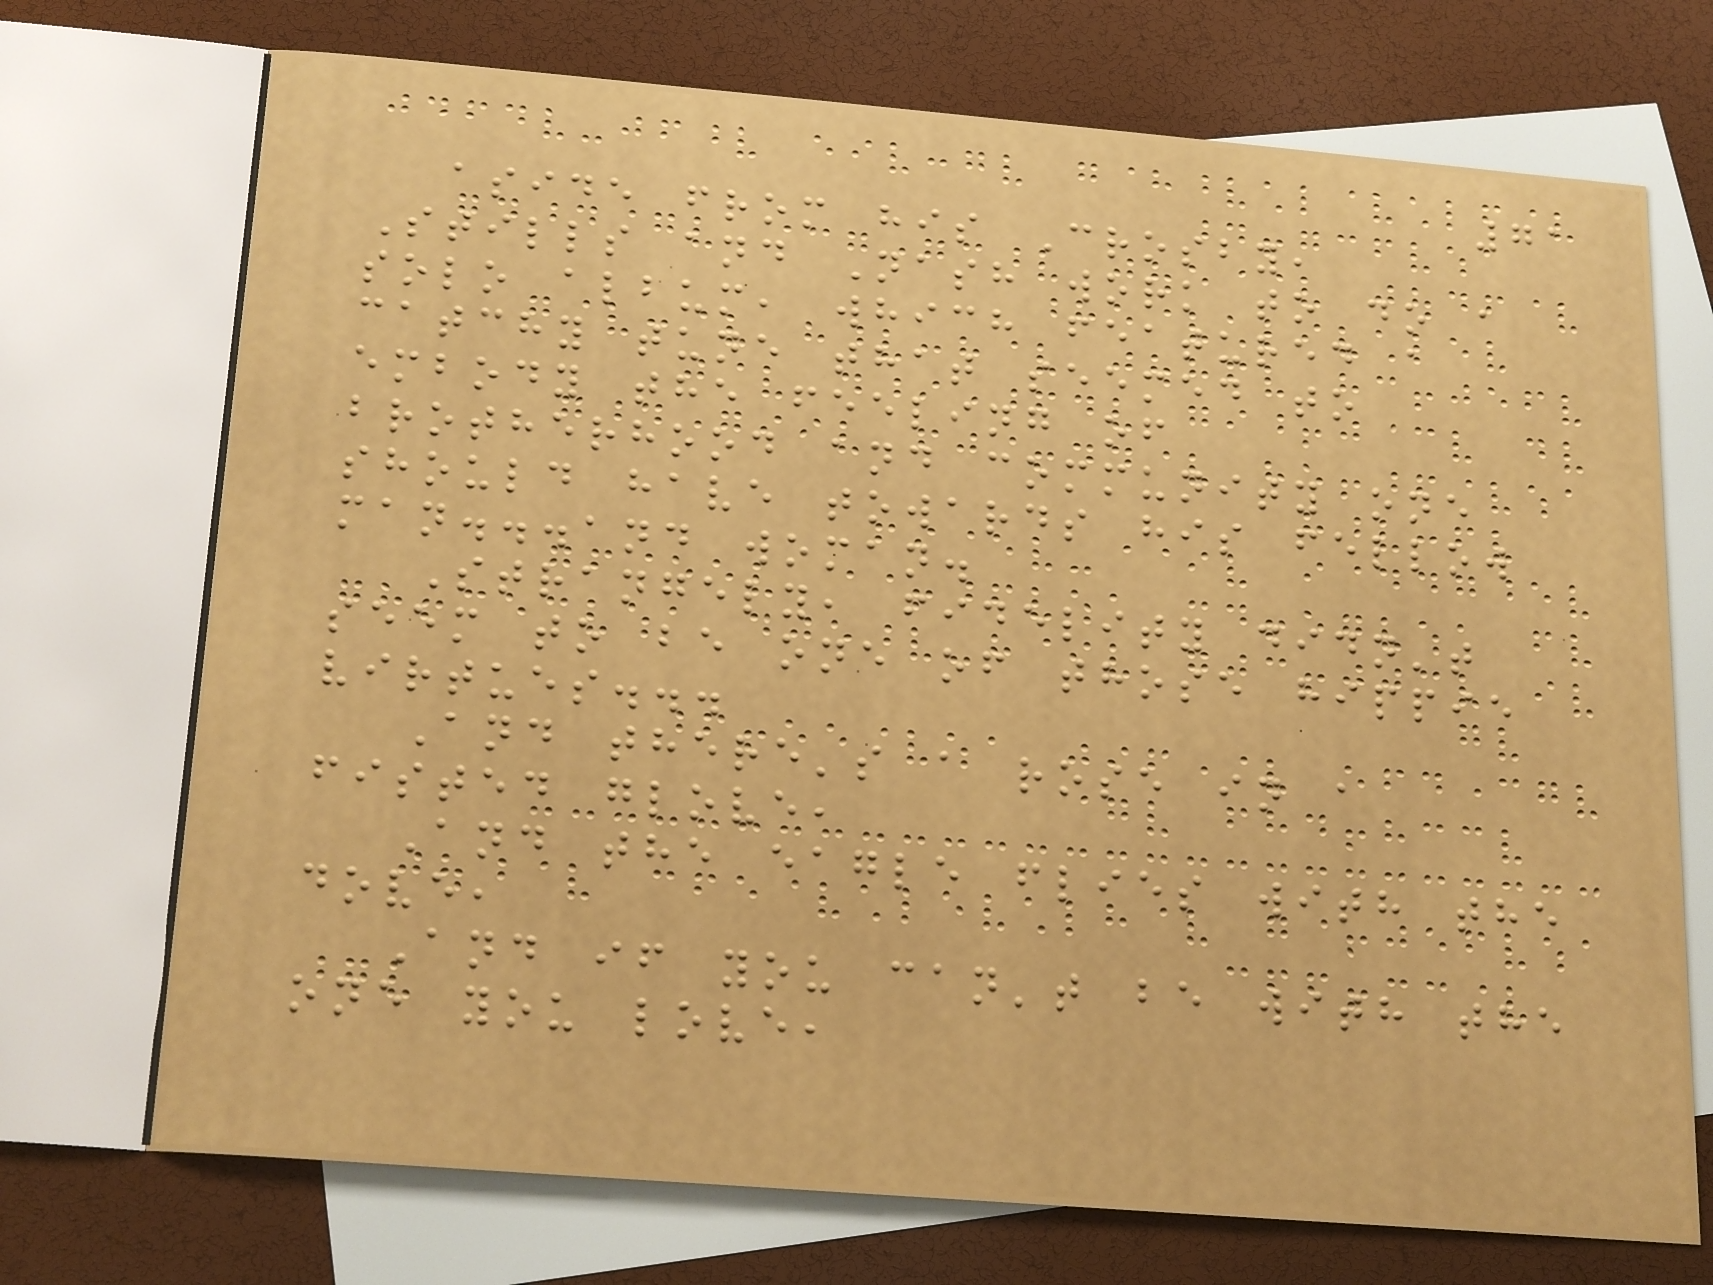71
aside from his Crosby,
Stills and Nash work to do a
solo album, which featured a
catchy tune that seemed to
embody the feeling of
brotherhood and community one
should have towards his fellow
man...and woman.
Strangely, fidelity didn't
seem to be one of those hippie
virtues...
And there's a rose in a
fisted glove,
And the eagle flies with the
dove,
And if you can't be with the
one you love,
